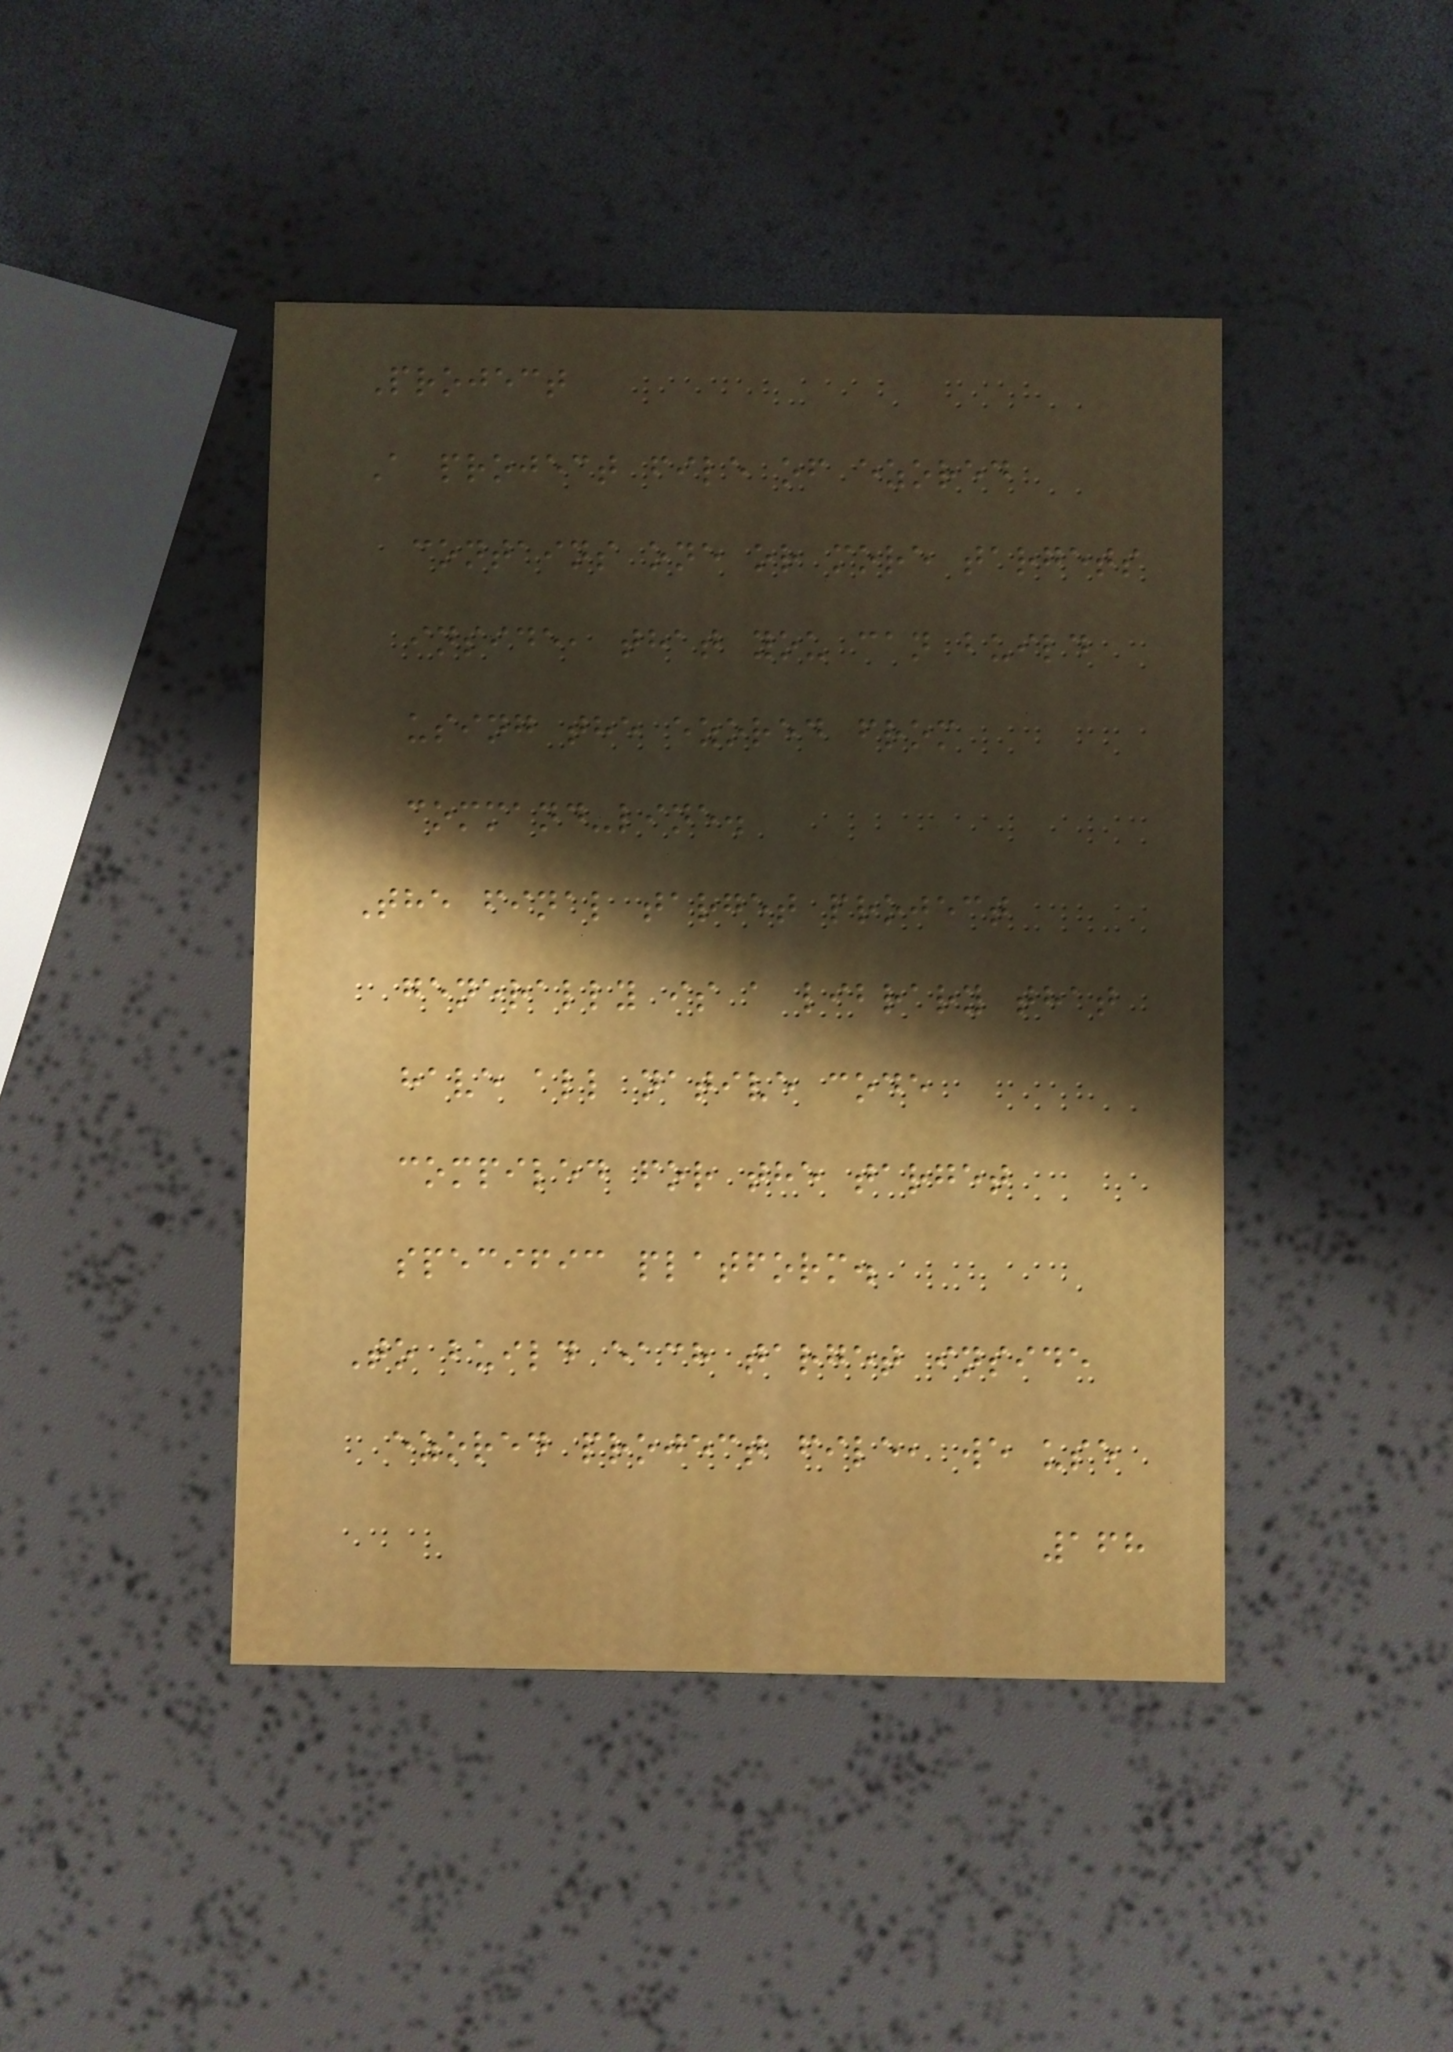Project
A project file of ezored
contains one or more targets
inside, that you can build
using the ezored from
command-line.
The final target project
generally is a library that
have all native code
compiled for the target
specific platform.
To build each target inside
ezored project file, we use
168
